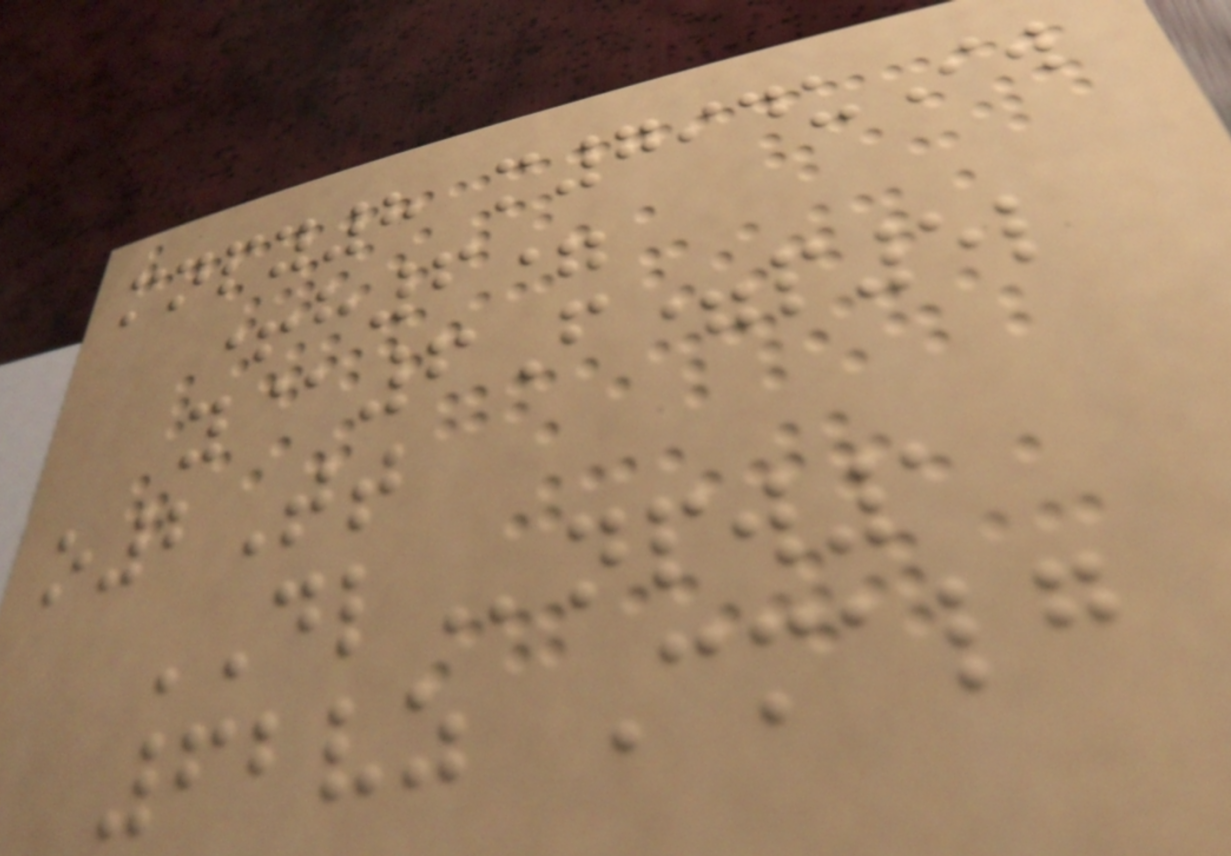mnpy8 m794uIw
+h6=
y@6F=p5l
o2Tt
DLnpw1
62vz Cmalg
